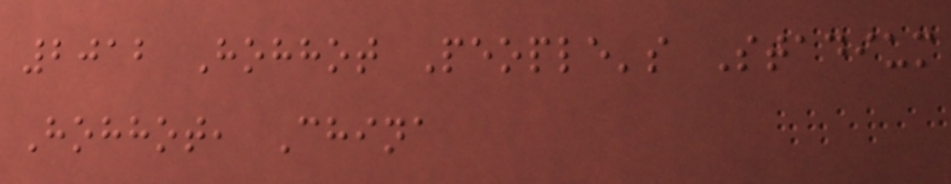2012 Hohhot People's Stadium
Hohhot, China
